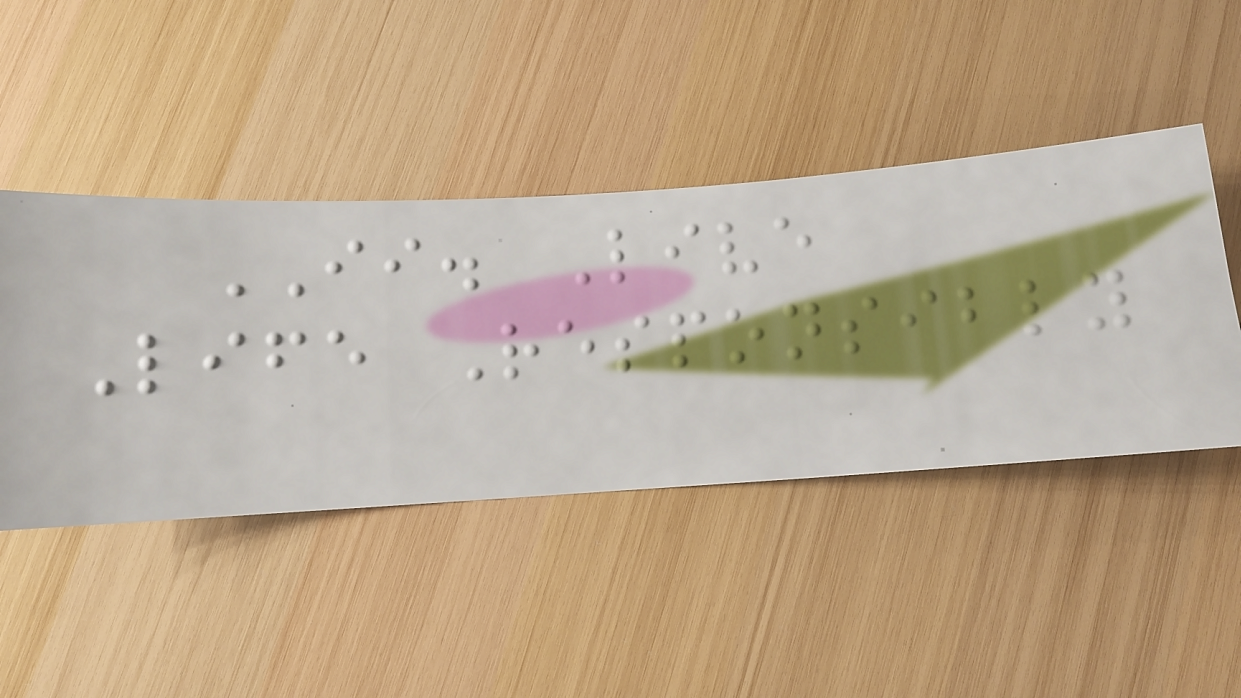II. Live
Life Responsibly
